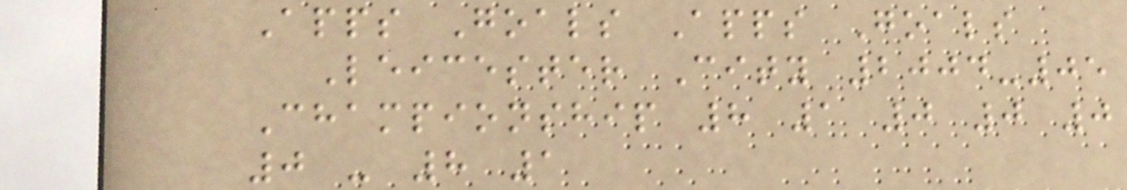Apps Goals Apps Goals
Leicester City 2004-05
Championship 8 1 0 0 0
0 - 8 1
